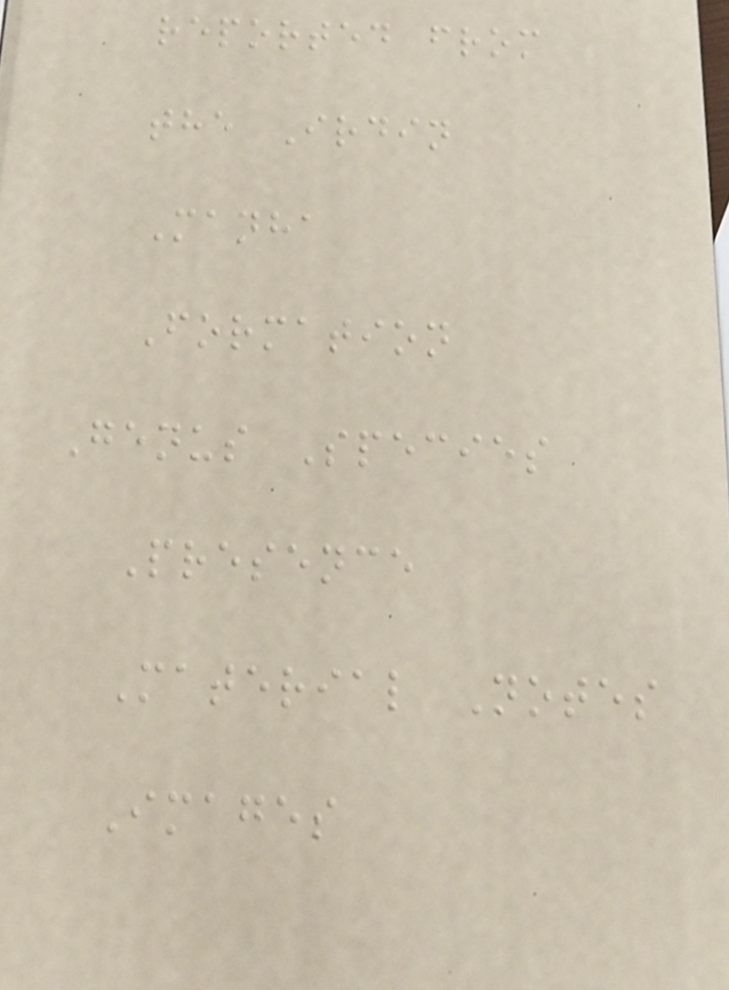reported from
the Irdin
Manha
Formation
Genus Species
Presence
Material Notes
Images
